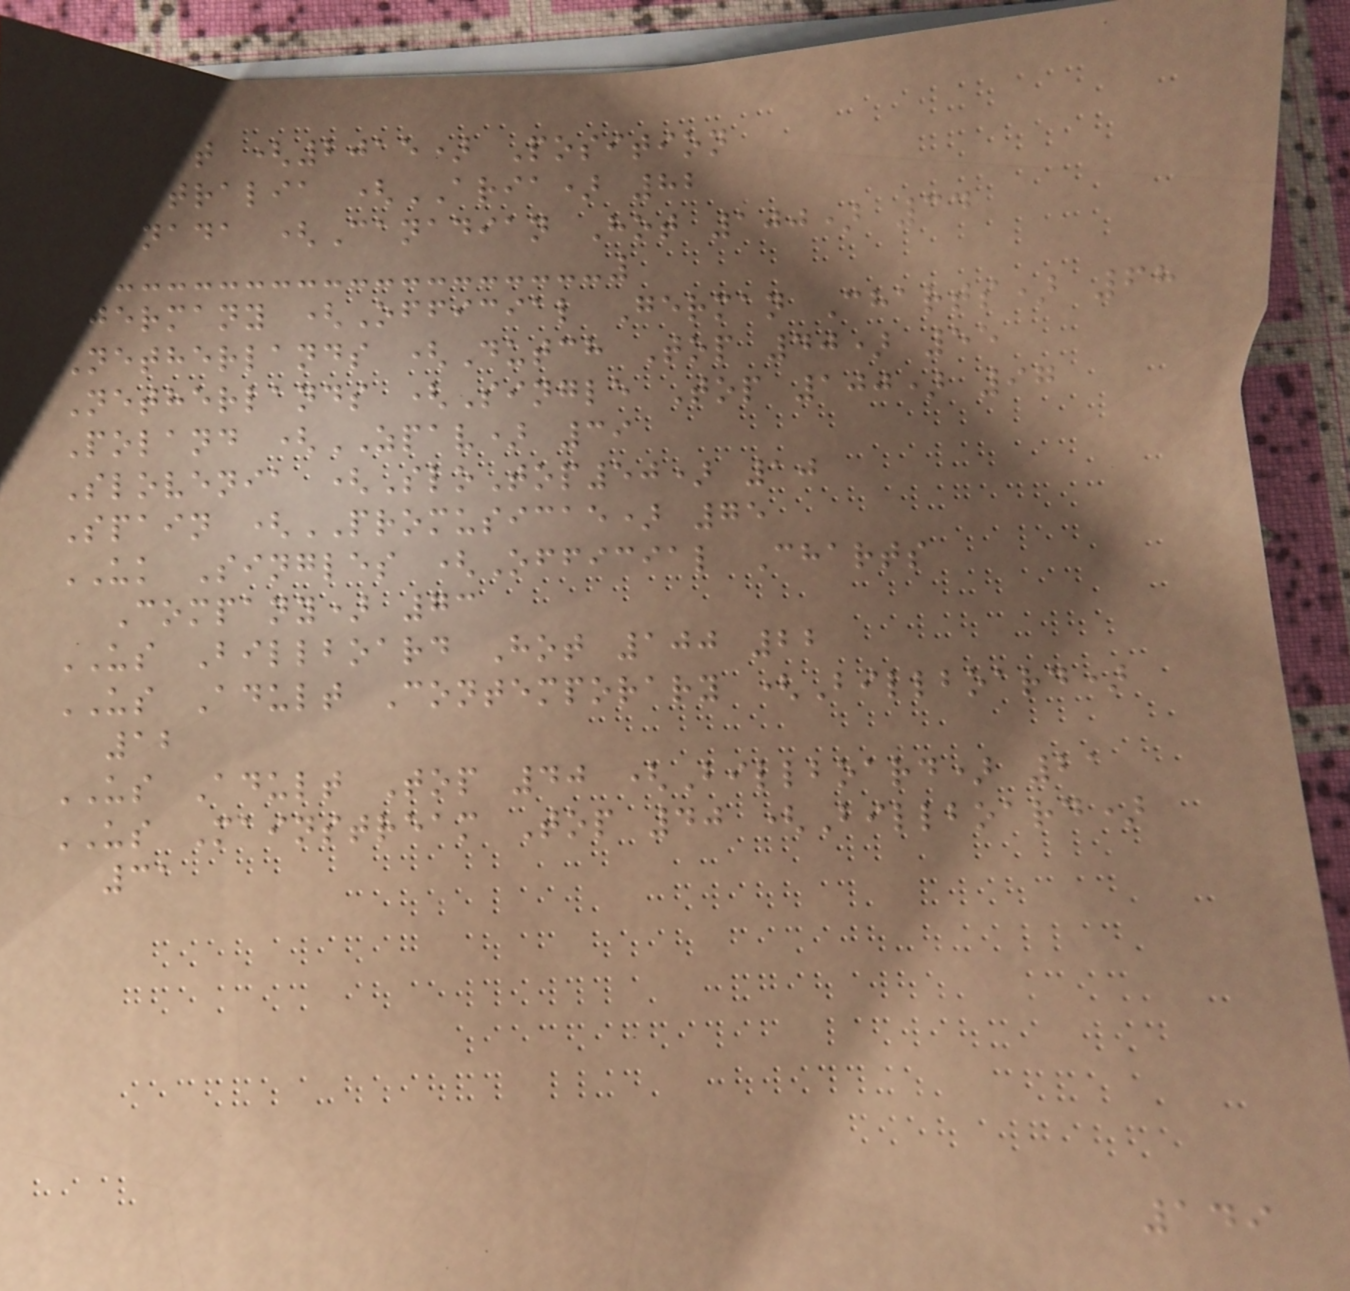Chart (2015) Position
Australia (ARIA) 82
Canada (Canadian Hot 100) 34
Germany (Official German Charts) 68
Netherlands (Dutch Top 40) 55
Netherlands (Single Top 100) 97
Poland (ZPAV) 39
Slovenia (SloTop50) 10
Spain (PROMUSICAE) 75
UK Singles (Official Charts
Company) 73
US Billboard Hot 100 22
US Adult Contemporary (Billboard)
12
US Adult Top 40 (Billboard) 21
US Mainstream Top 40 (Billboard)
31
149
